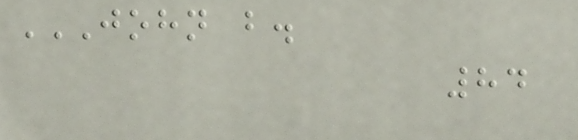JOHN B.
84
